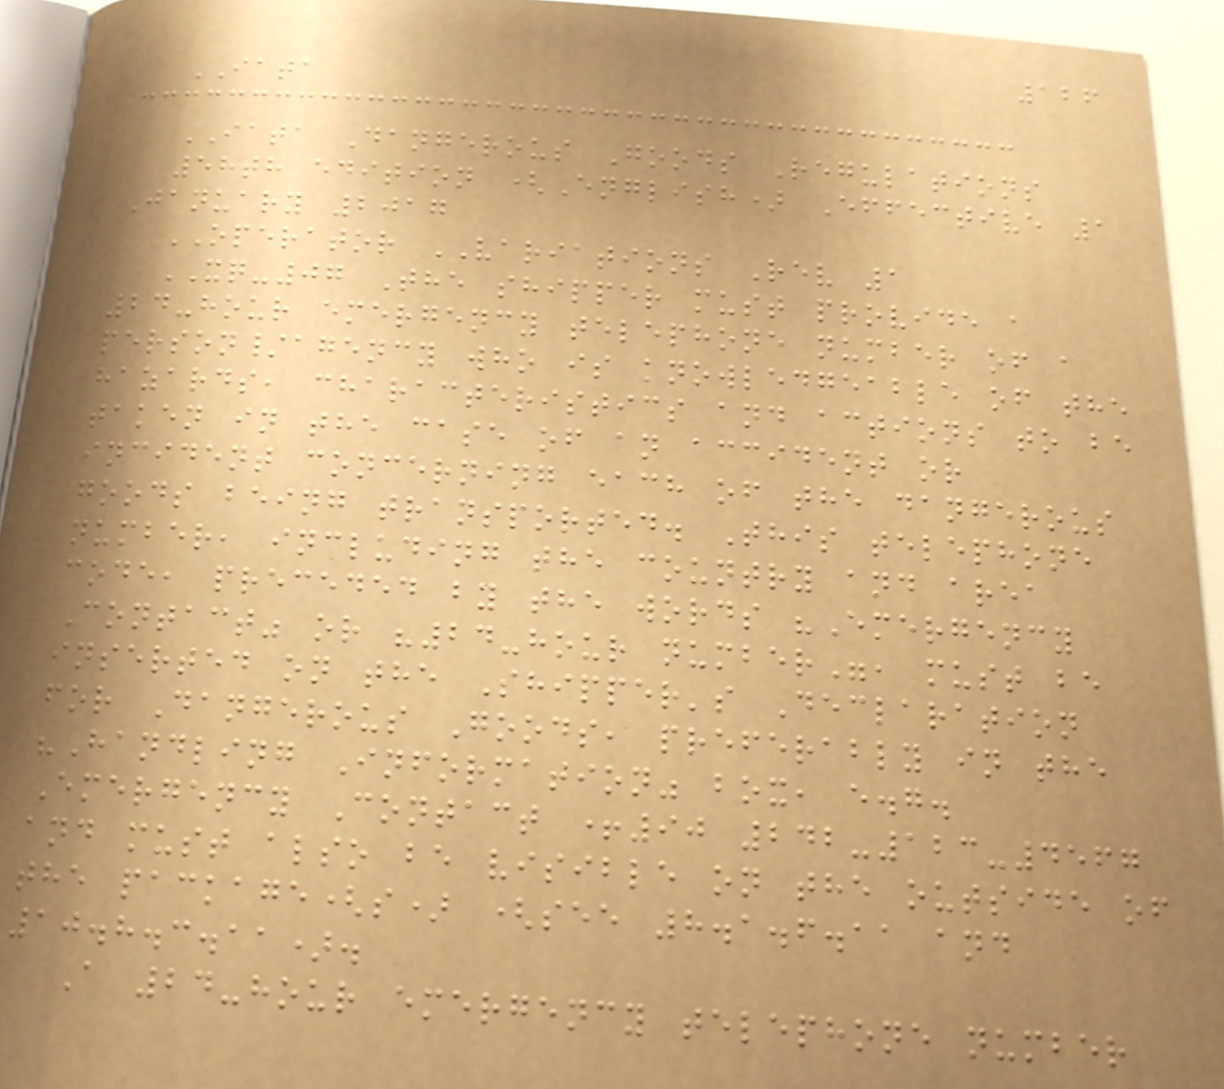126
IATA
IATA Dangerous Goods Regulations
58th edition (English) Effective 1
January 2017
OPERATOR VARIATIONS Rev 1
XQ-07 The shipper must provide a
24-hour emergency telephone number of a
person/agency who is knowledgeable of the
hazards, characteristics and actions to be
taken in the case of an accident or
incident concerning each of the dangerous
goods being transported. This telephone
number, including the country and area
code, preceded by the words "Emergency
Contact" or "24-hour number", must be
inserted on the Shipper's Declaration
for Dangerous Goods, preferably in the
"Handling Information" box, e.g.
Emergency Contact +90 242-123-4567
and must also be visible on the outside of
the package(s) (see 8.1.6.11 and
10.8.3.11).
A 24-hour emergency telephone number
